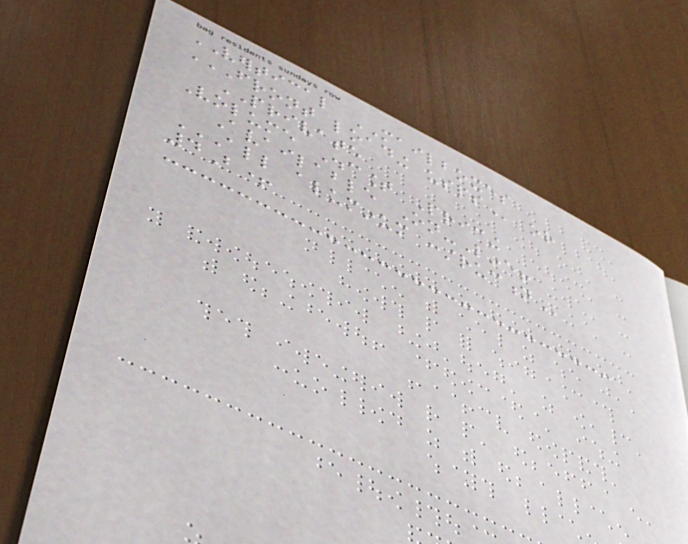VERTICAL MAILBOXES
FRONT LOADING USPS or
PRIVATE
Volume Discount Pricing
Available On-Line!
ALL ALUMINUM CONSTRUCTION
4B+
